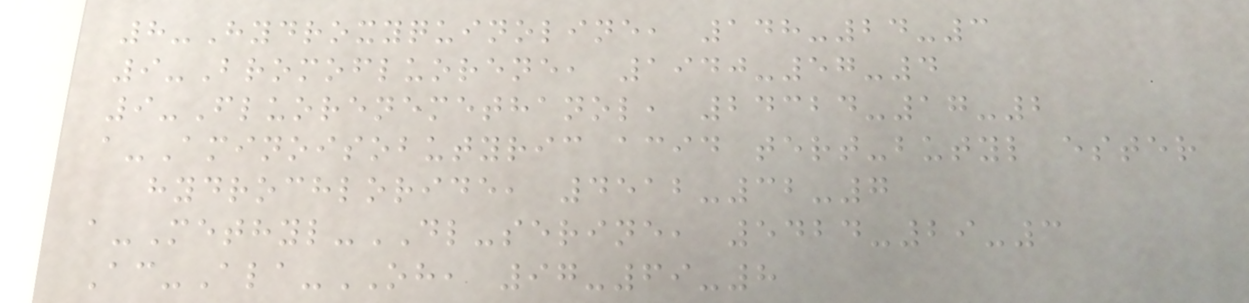8-Hydroxyquinoline, 148-24-3
9-Bromofluorene, 1940-57-4
9-Fluorenemethanol, 24324-17-2
a-Aminoisobutyric acid tert-butyl ester
hydrochloride, 4512-32-7
a-Methyl-DL-serine, 5424-29-3
Ac-Ala-OH, 97-69-8
